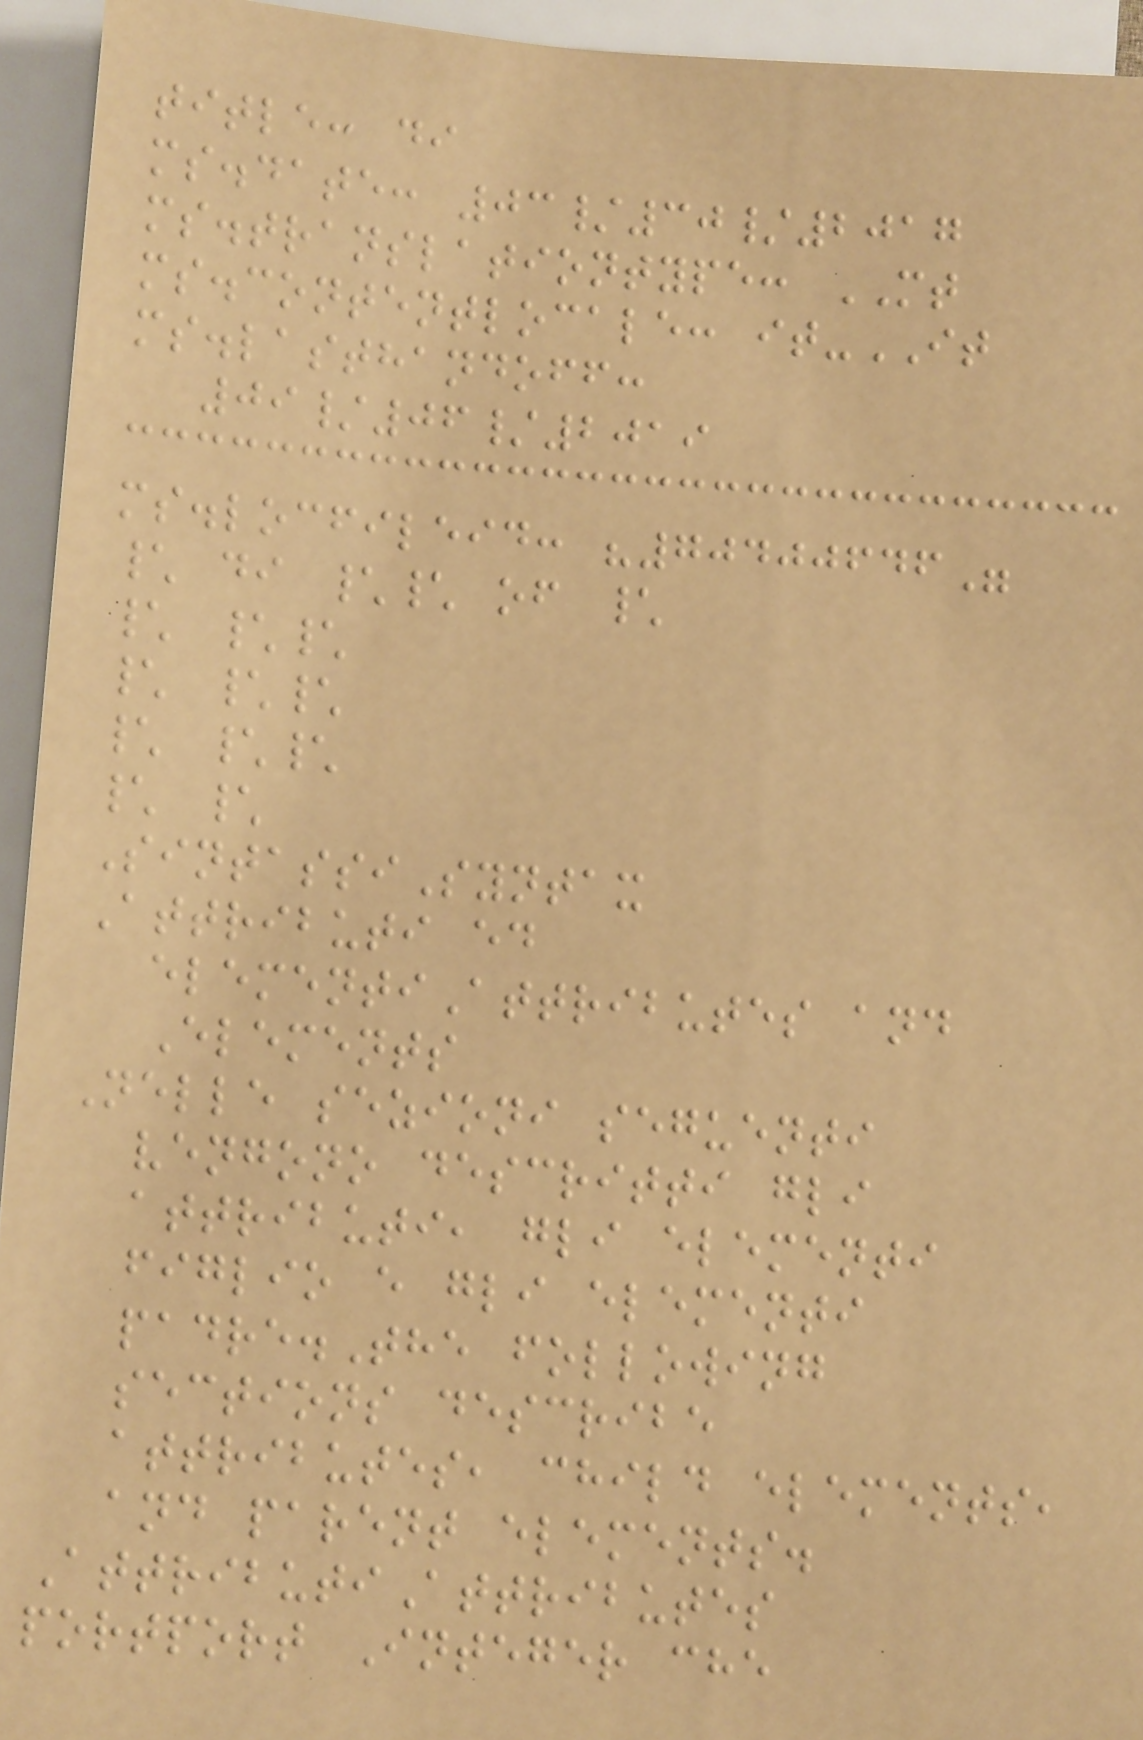title: di
ms.date: 03/30/2017
ms.translationtype: MT
ms.contentlocale: it-IT
ms.lasthandoff:
09/06/2019
ms.locfileid: "70400646"
\ di \\ of \
\ \\
\ \\
\ \\
\ \
SintassiSyntax
Attributi ed
elementiAttributes and
Elements
Nelle sezioni seguenti
vengono descritti gli
attributi, gli elementi
figlio e gli elementi
padre.The following
sections describe
attributes, child elements,
and parent elements.
AttributiAttributes
portport Integer che
